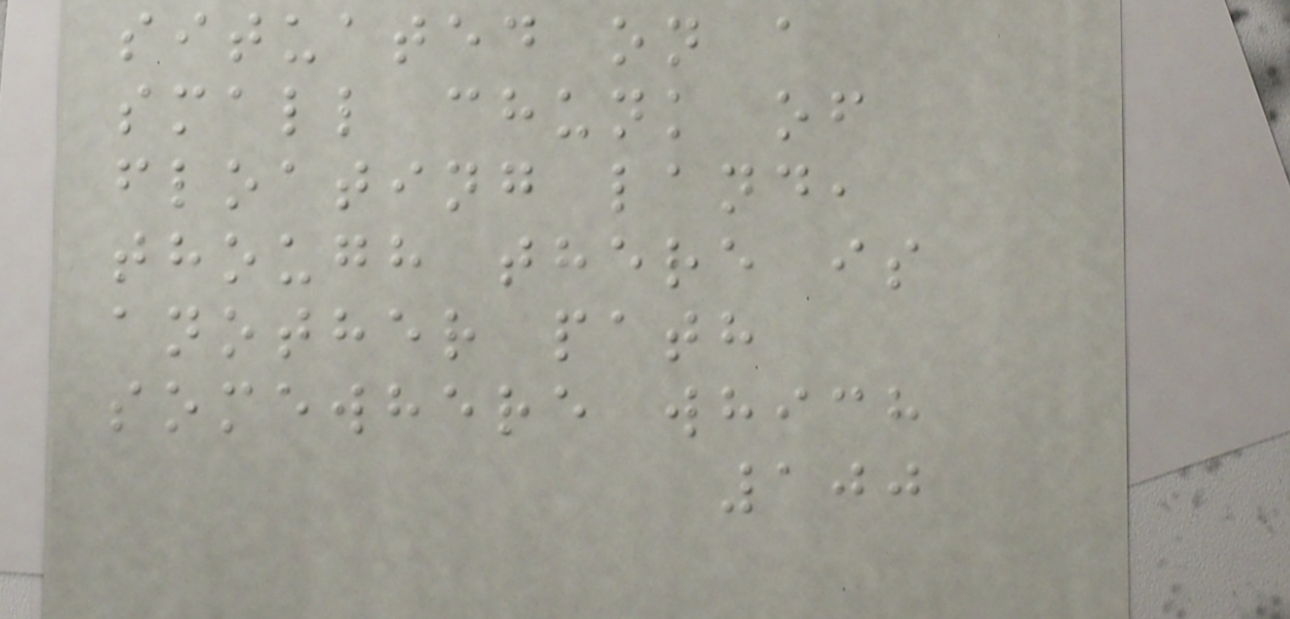situated on a
small chunk of
floating land,
though there is
another path
somewhere which
100
